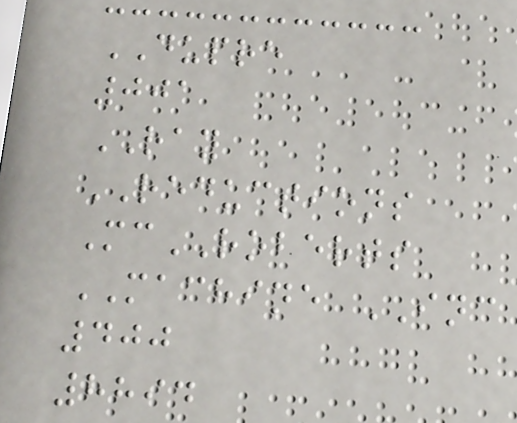DUPRE
001
RAY
REDUCTIONS
McROBERTS
MACHINE INC
400
8894
